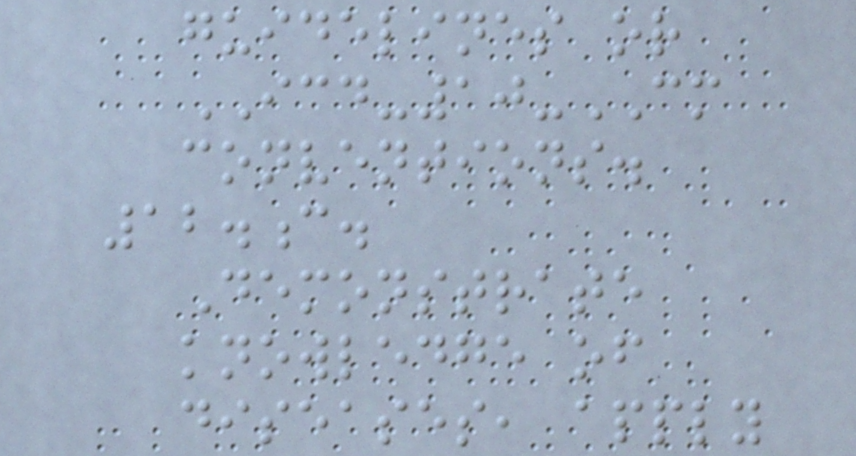guidelines or
ICD-10-CM
conventions.
12.c.
Demonstrate
knowledge of
diseases, apply
